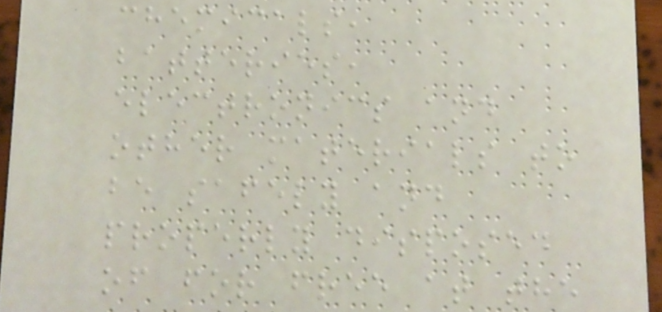chemicals,
batteries,
electronics and
other materials to
be safely and
properly disposed
of for free at the
